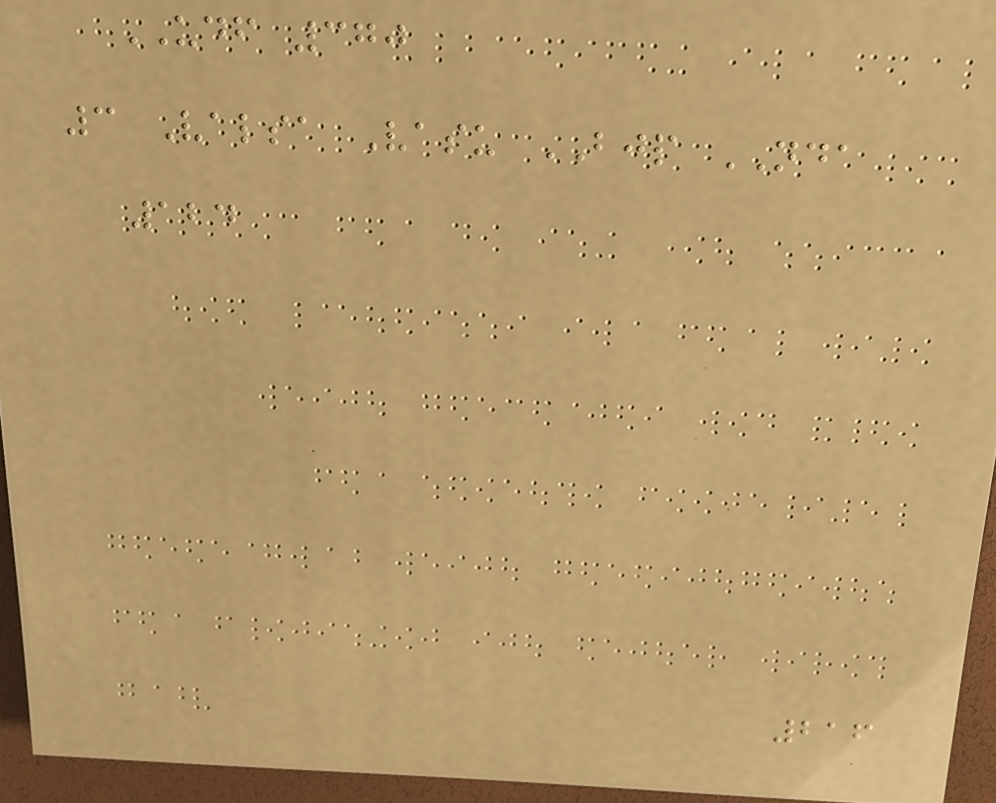UDF 370
3 Valsa Vasu BJP NDA
124
216
